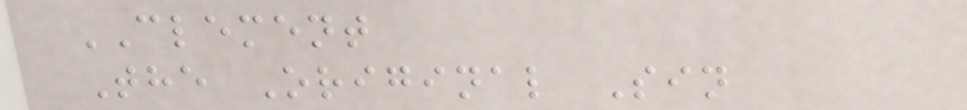CLEMENT
The Original Sin
